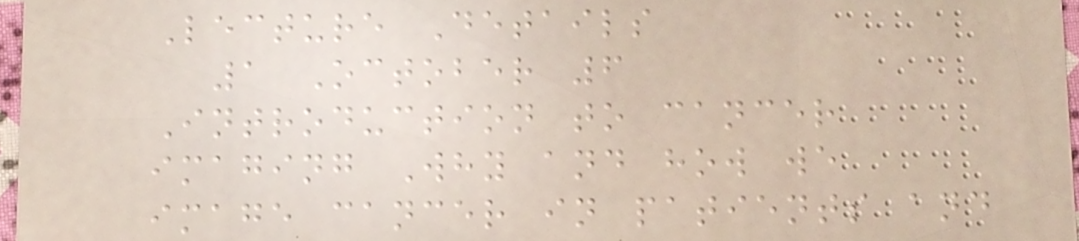Lecture Details
1 October 6
Introduction to cancer
imaging Why and how we
image cancer in patients and
